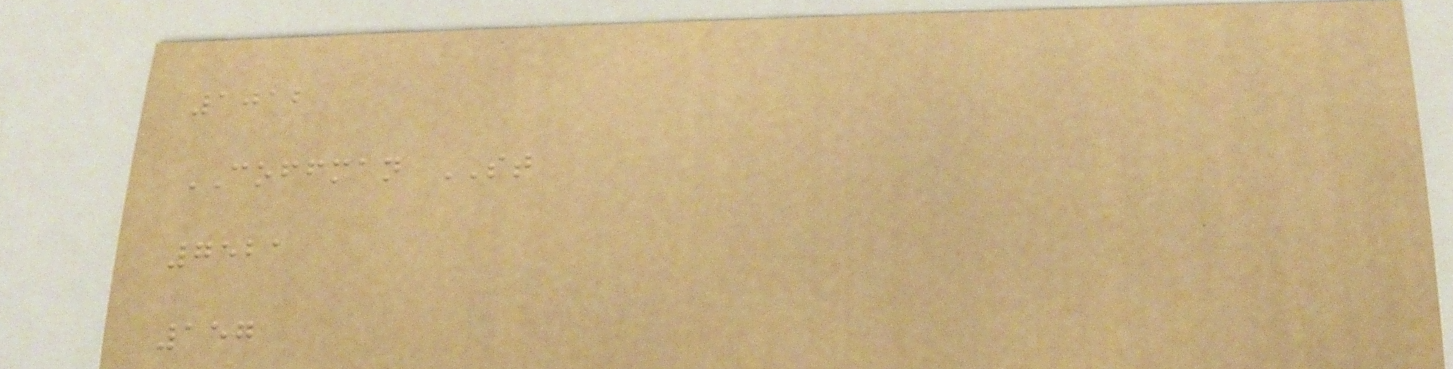1012
COFFMAN ST
7521
157
